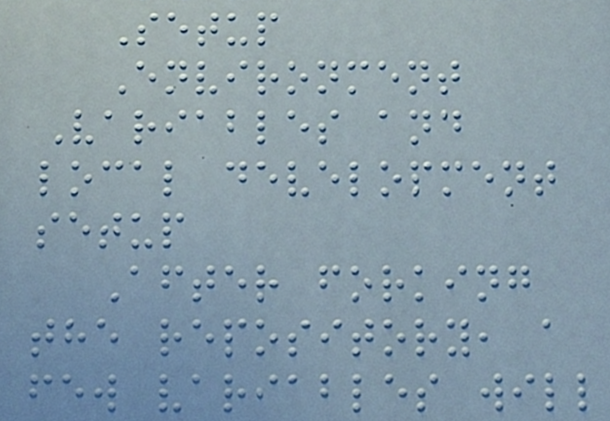Setup
Environment
Variables and
local development
setup
After forking
the repository, a
few variables will
